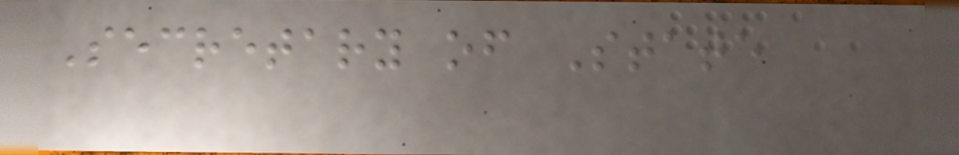Secretary of State
